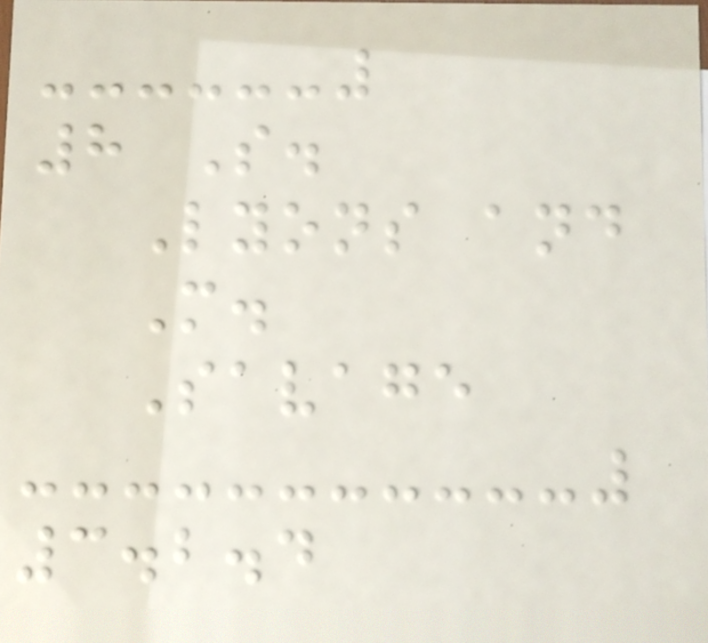8 S.
Lyons and
M.
Savage
3.2.4
